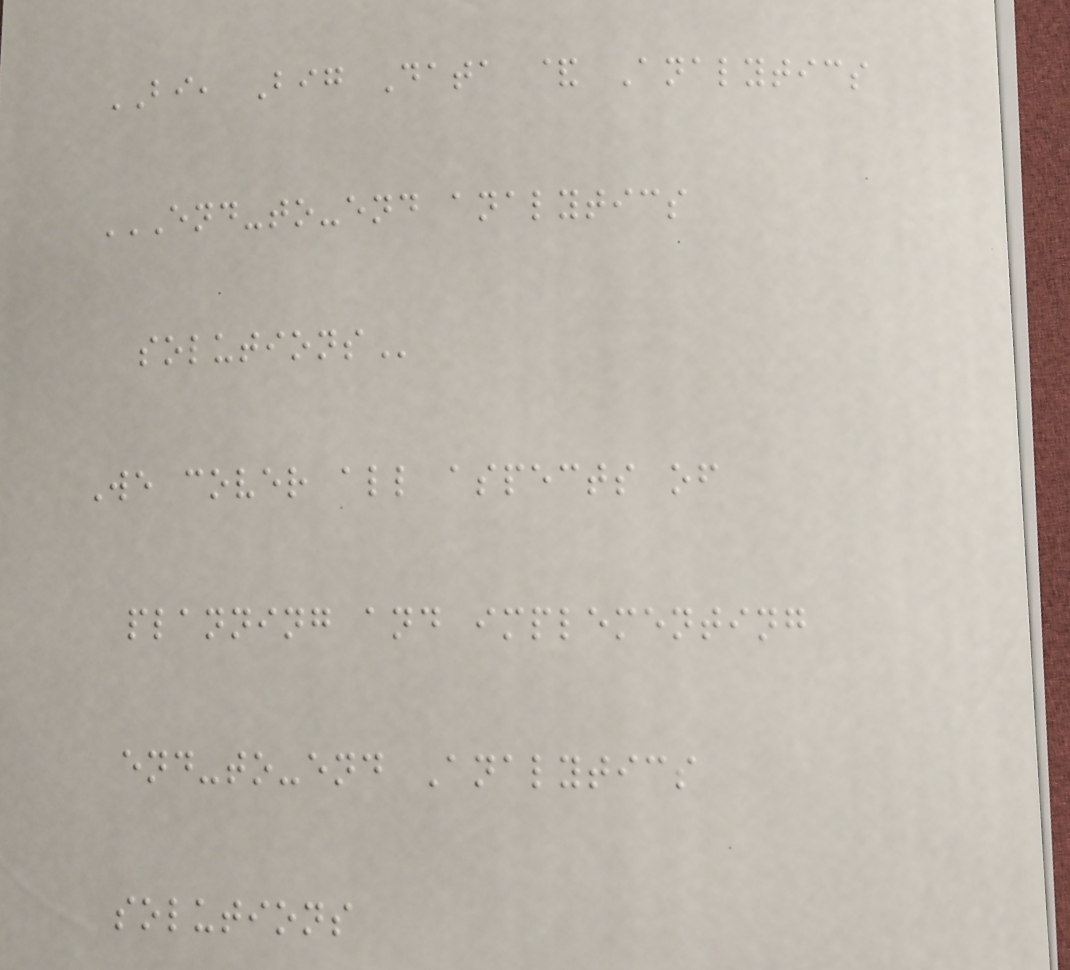BI, Big Data & Analytics
END-TO-END ANALYTICS
SOLUTIONS
We cover all aspects of
planning and implementing
end-to-end Analytics
solutions
